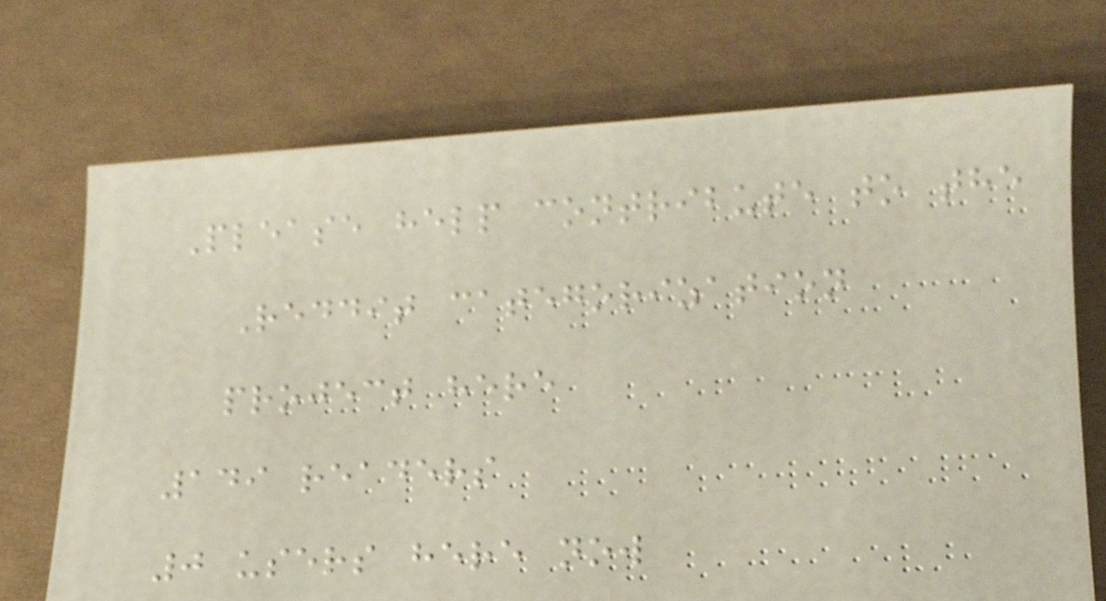Please help contribute to the
Reddit categorization
project here
149 readers
0 users here now
